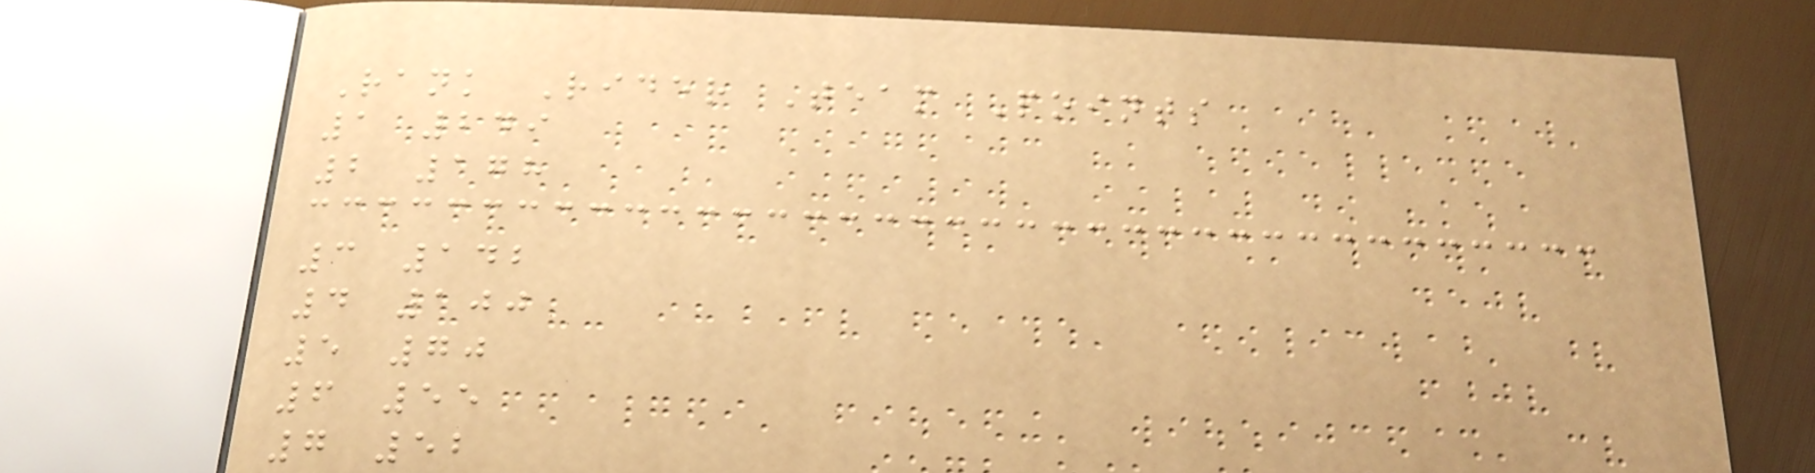Rank Rider Team Points
1 249
2 178
3 142
4 100
5 70
6 55
7 52
